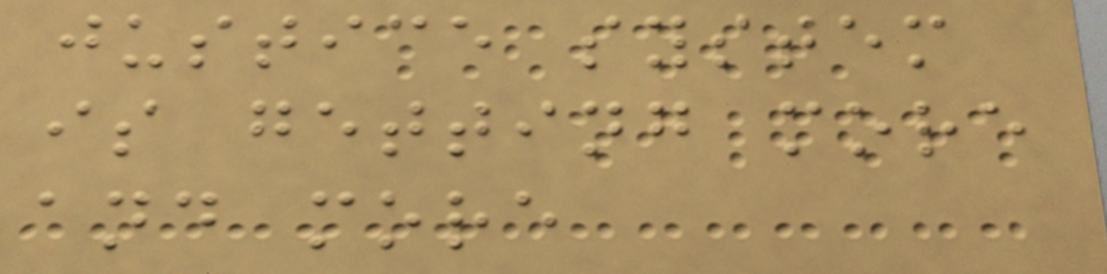justice system
is getting more
and more
